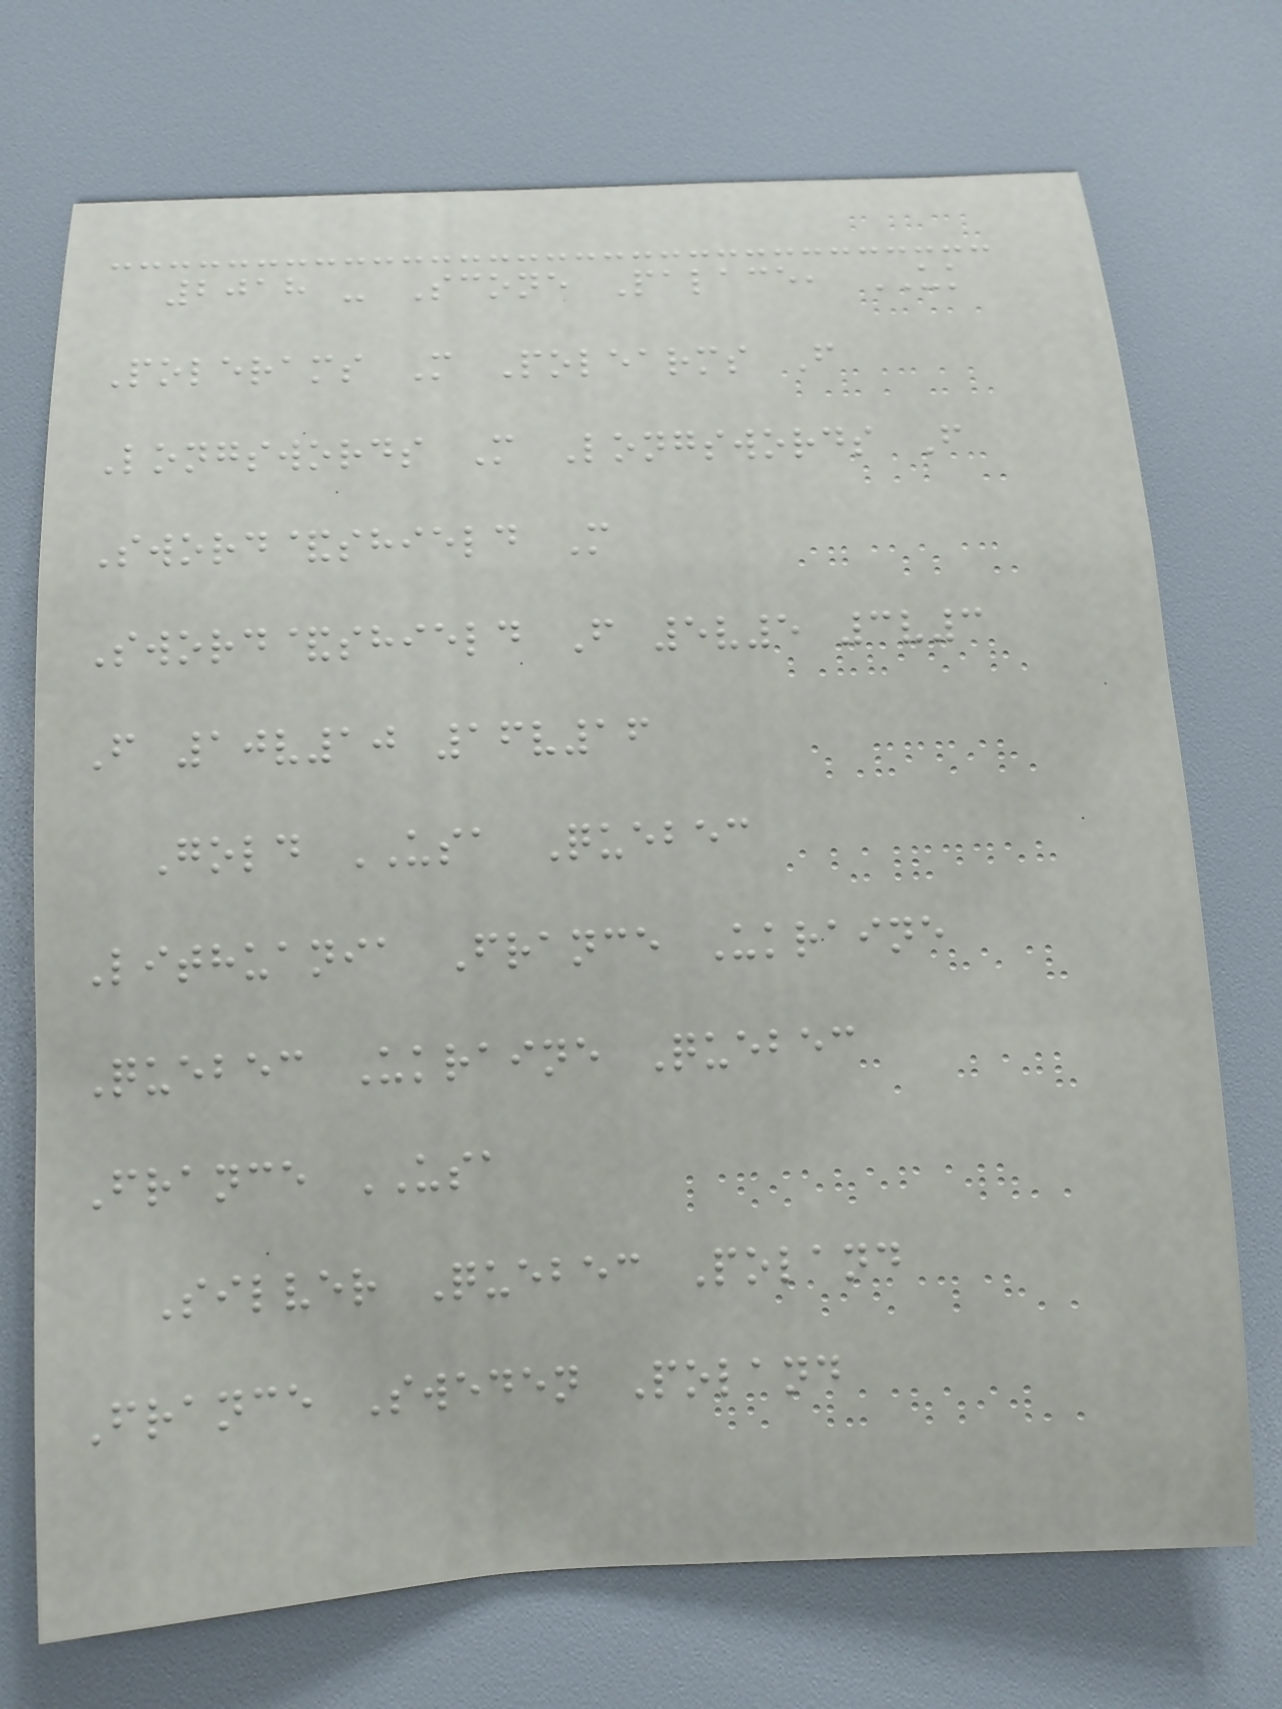2018 - Scone Palace, UK
Polerams M Polearms F
Longswords M Longswords F
Sword&shield M
Sword&shield F 5v5 3v3
F 10v10 16v16
Gold USA Quebec
Lithuania France Ukraine
Quebec Ukraine Quebec
France USA
Silver Quebec Poland
France Sweden Poland
